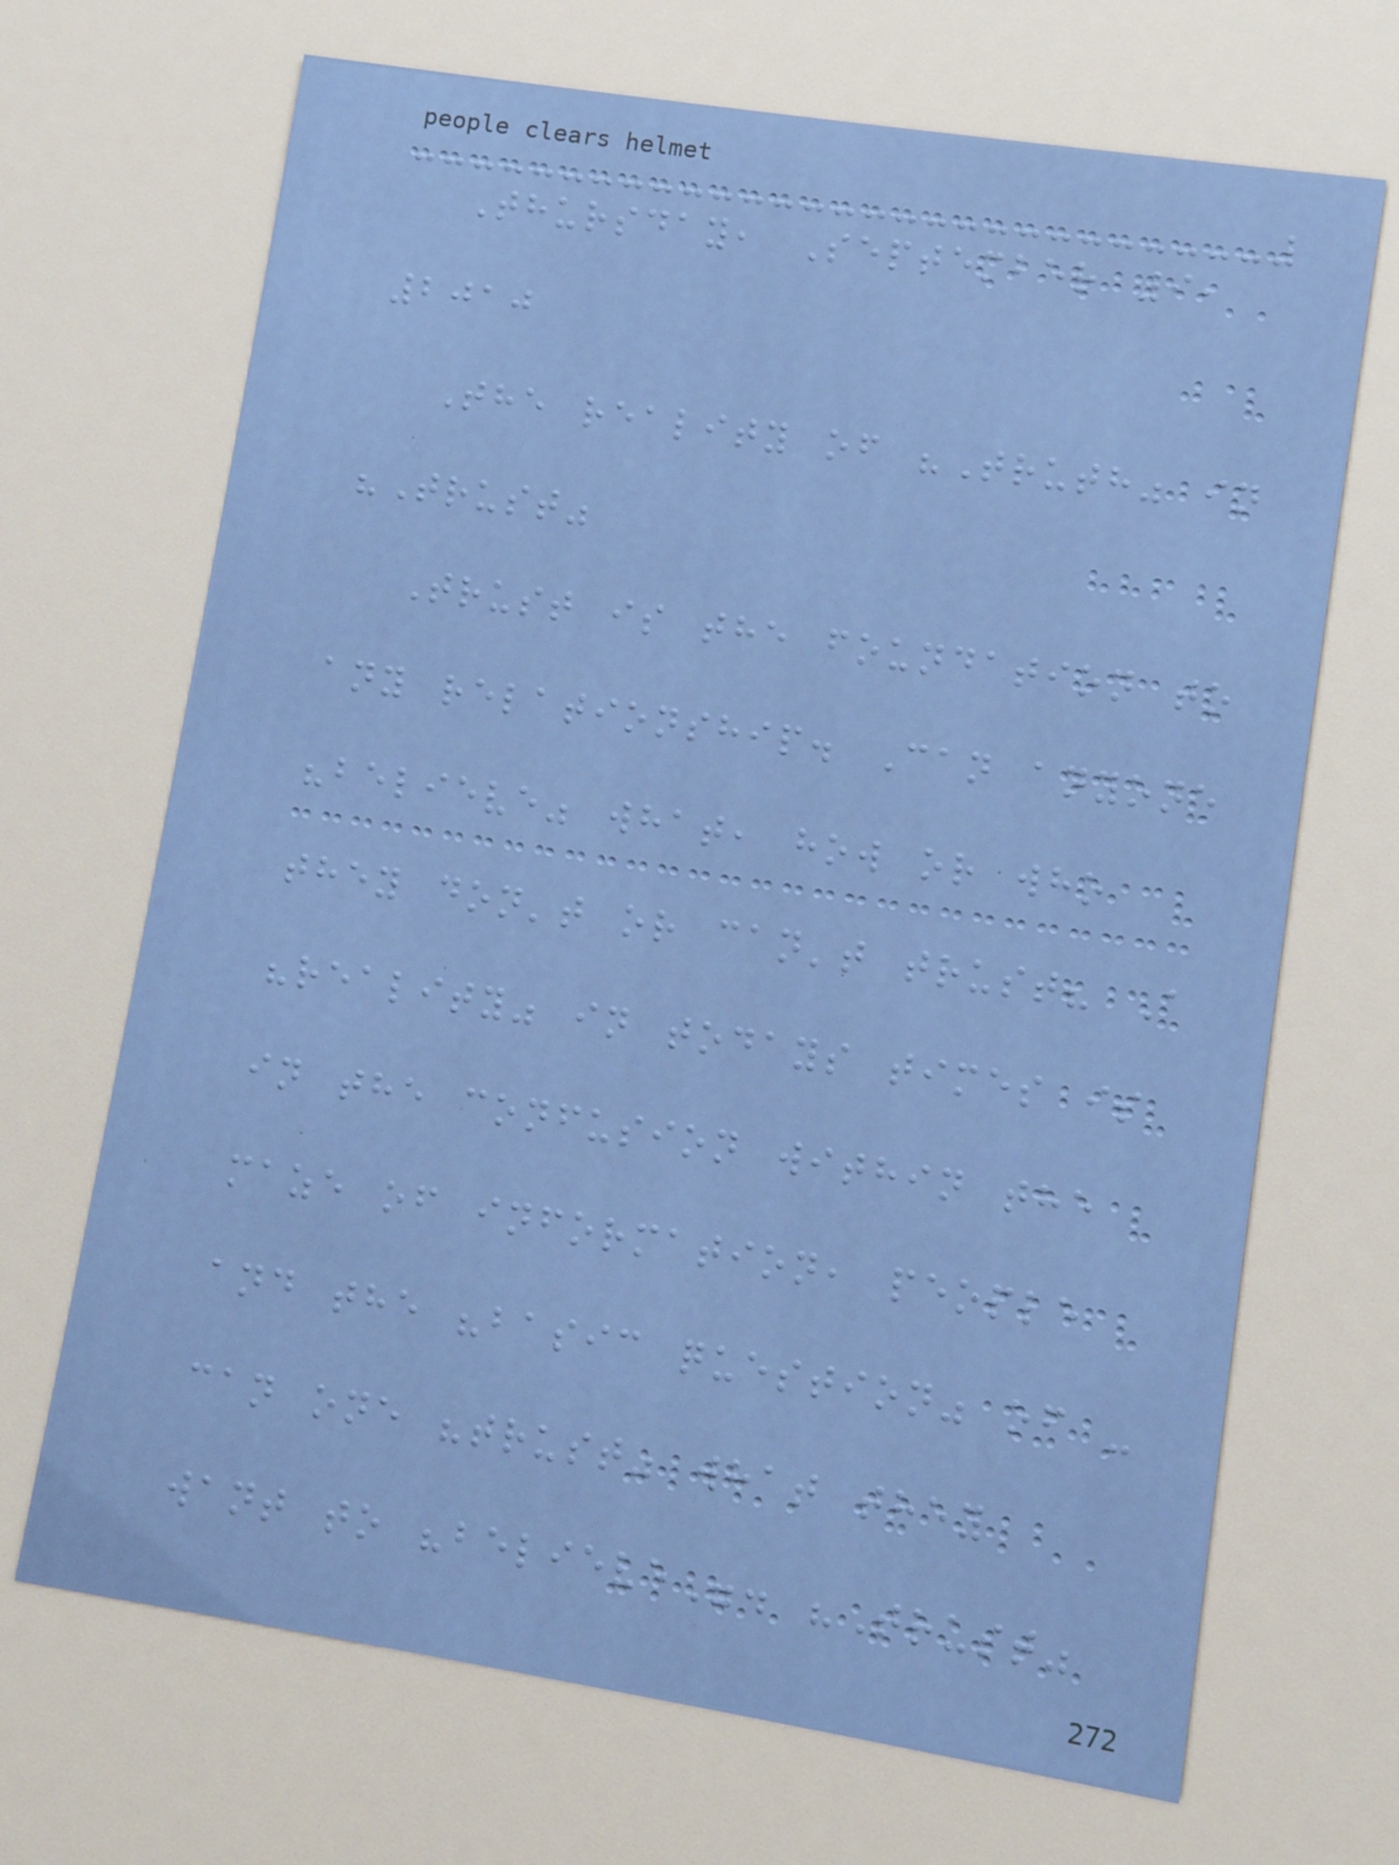Thursday, September 9,
2010
The reality of "Truth" in
"Trust"
Trust is the foundation to
any relationship. Can anyone
"believe" what, how or who
they don't or can't trust? A
"reality" in todays times is
in the confusion within the
maze of information, people
and the "basic question" of -
can one "trust" what they
want to "believe". "Trust"
